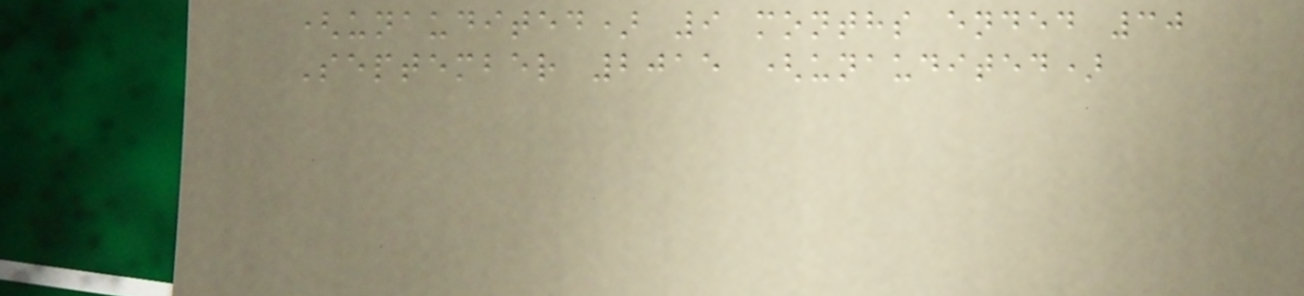(unaudited) 9 months ended 30
September 2015 (unaudited)
